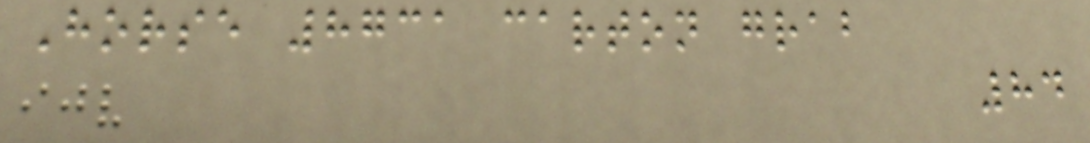Horse 8731 carton grab
84
